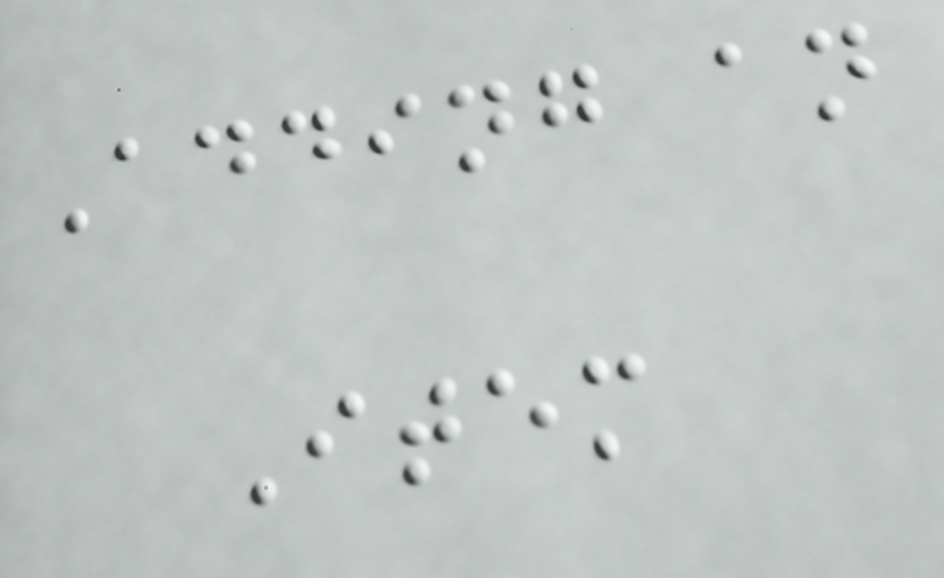Adding an
Item
